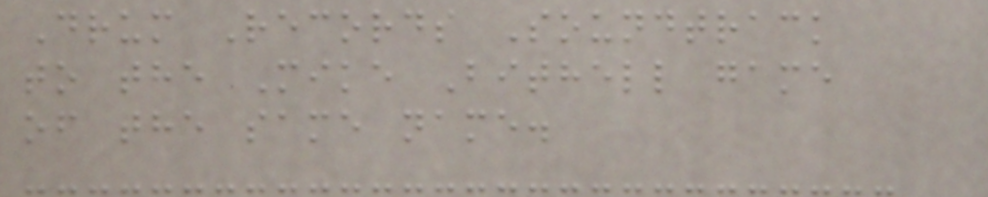Drum Records Soundtrack
to the Mike Bithell game
of the same name.
